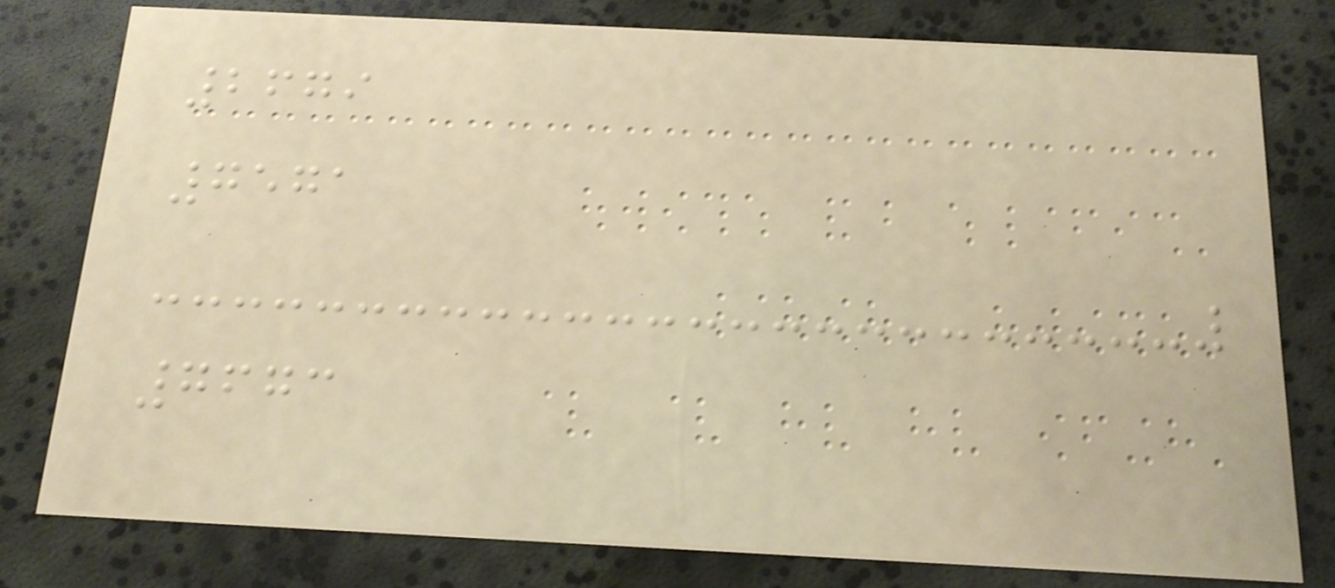2679
7571
7673
